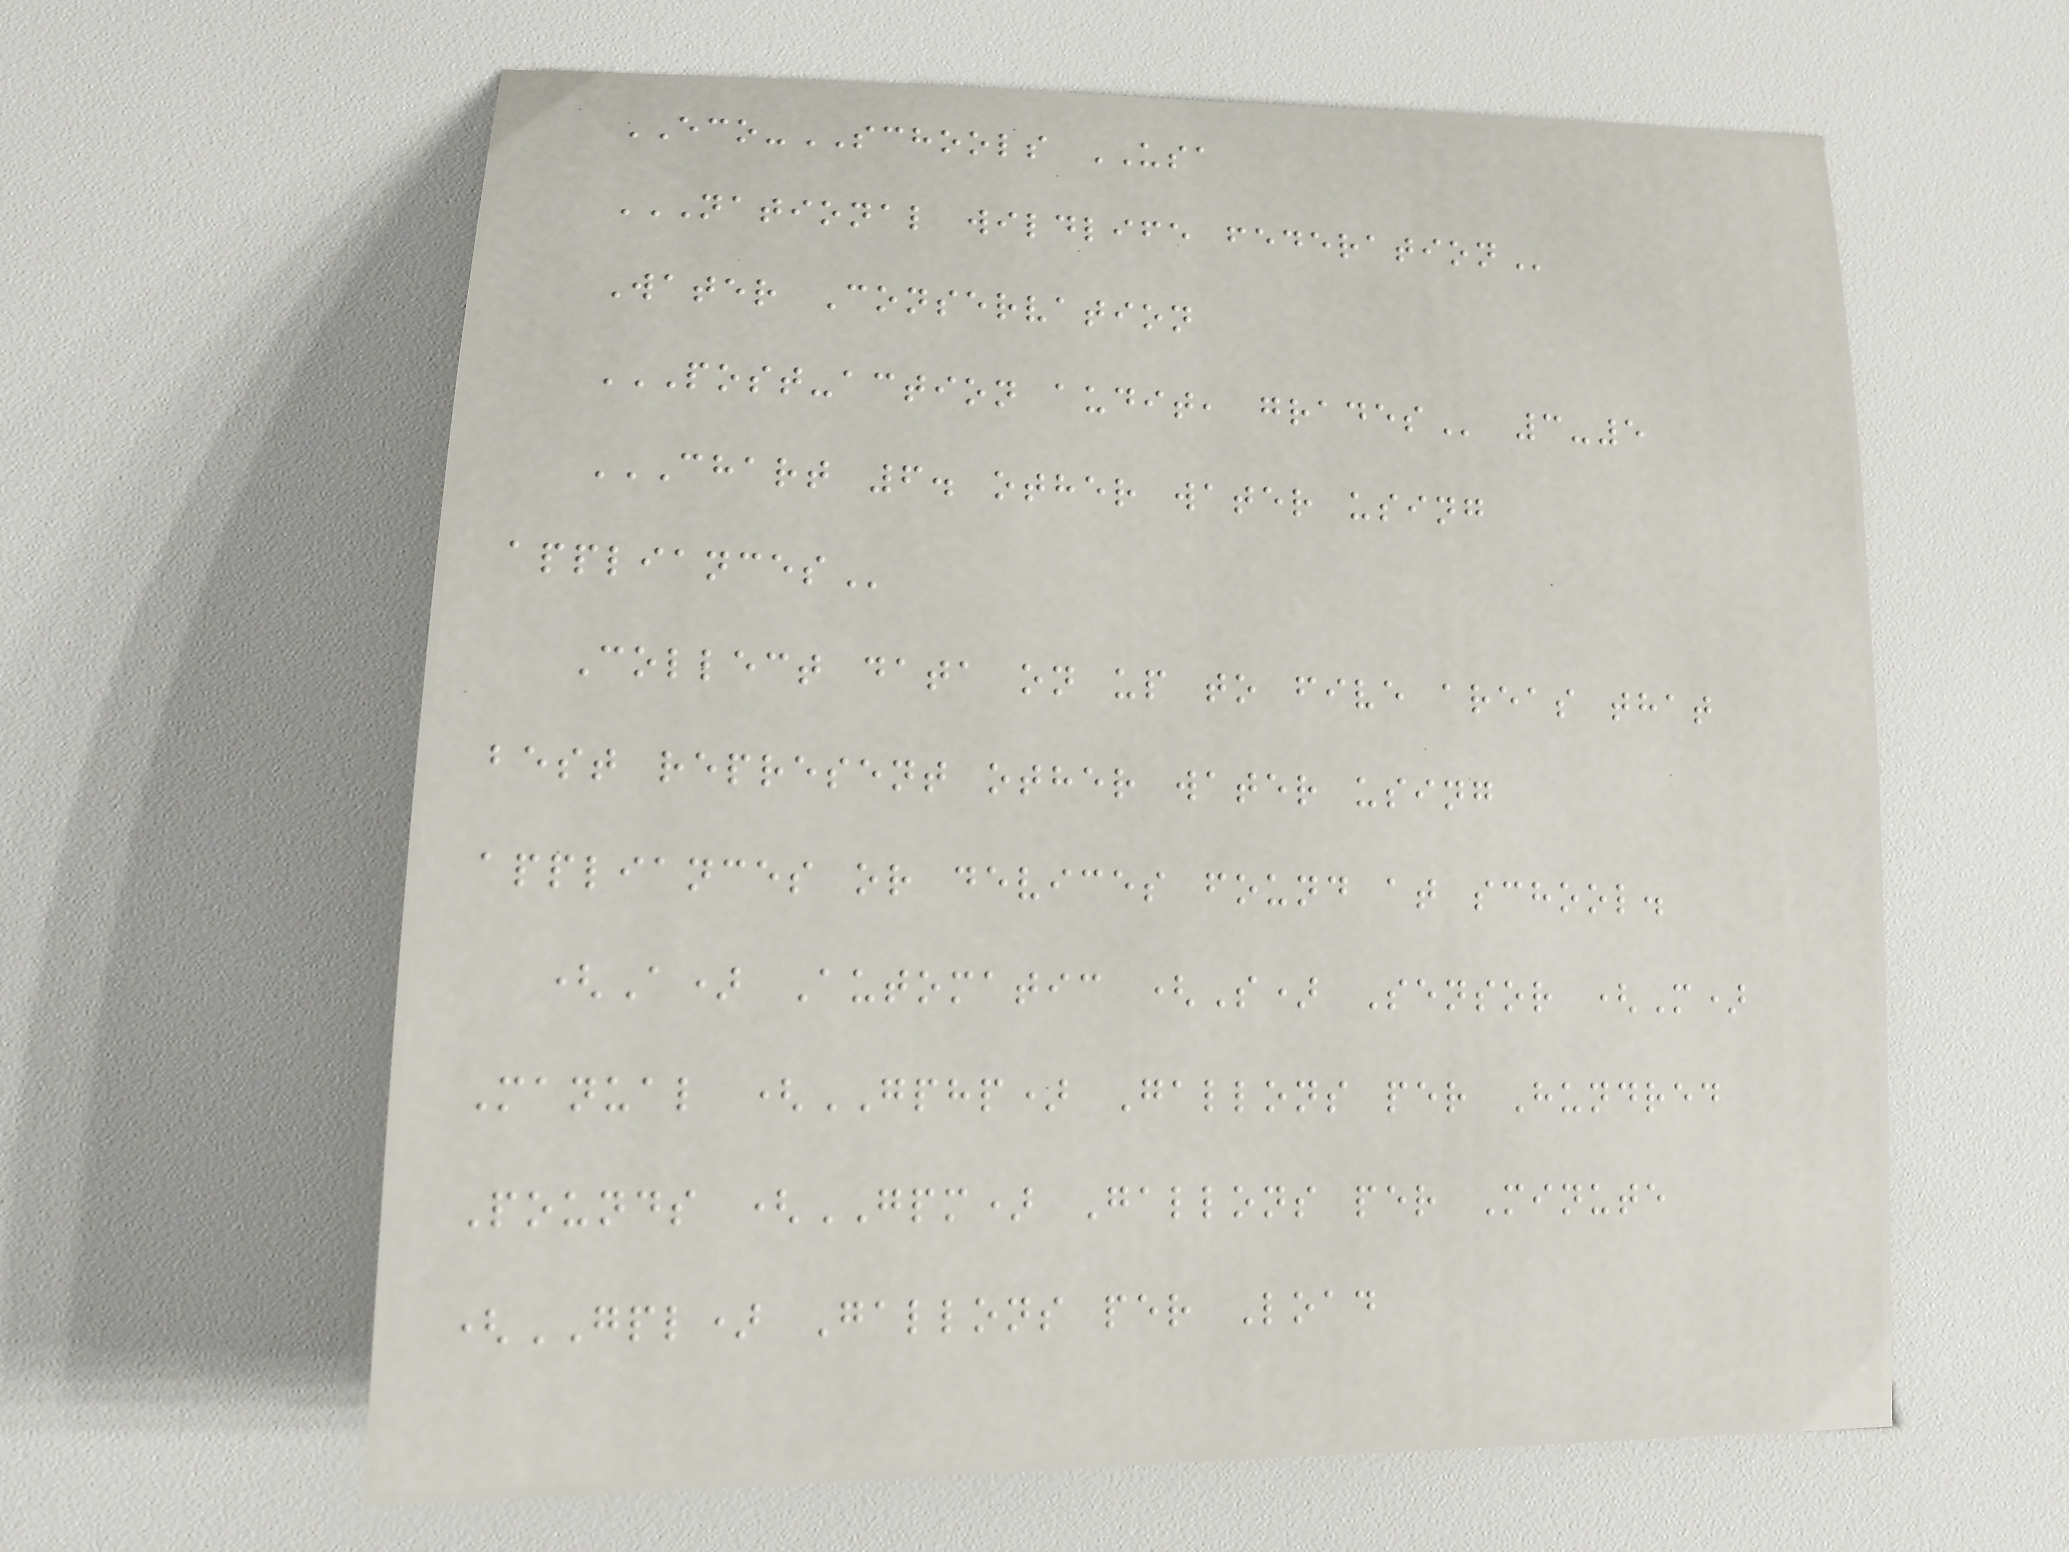ECO-SCHOOLS USA
NATIONAL WILDLIFE FEDERATION
Water Conservation
POST-ACTION AUDIT, GRADES 3-5
CHART 6. OTHER WATER USING
APPLIANCES
Collect data on up to five areas that
best represent other water using
appliances or devices found at school.
(A) Automatic (S) Sensor (M)
Manual (GPHP) Gallons per Hundred
Pounds (GPM) Gallons per Minute
(GPL) Gallons per Load
